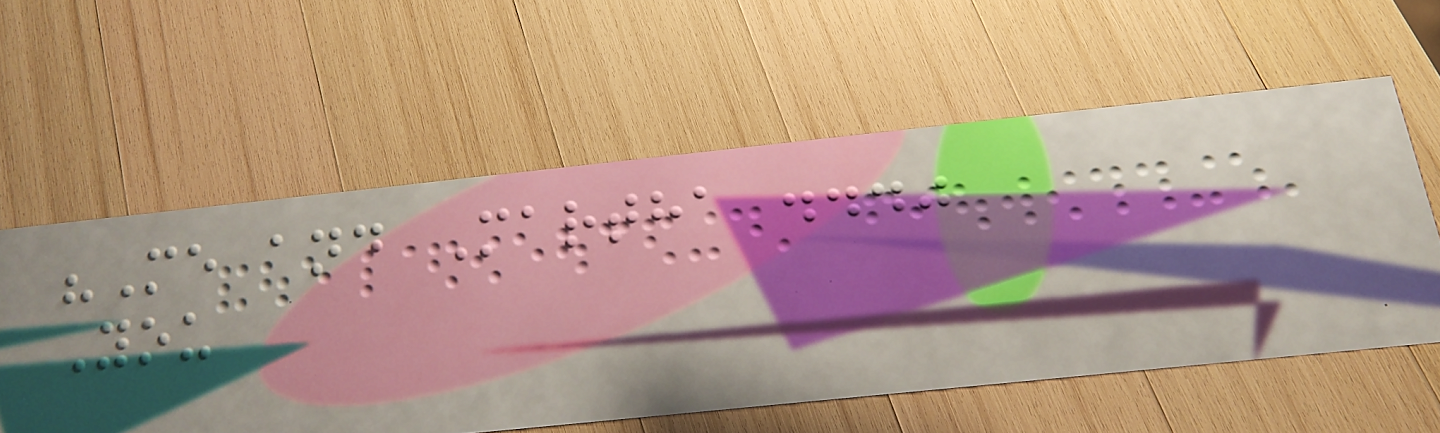"Me and Martha ..."
You
